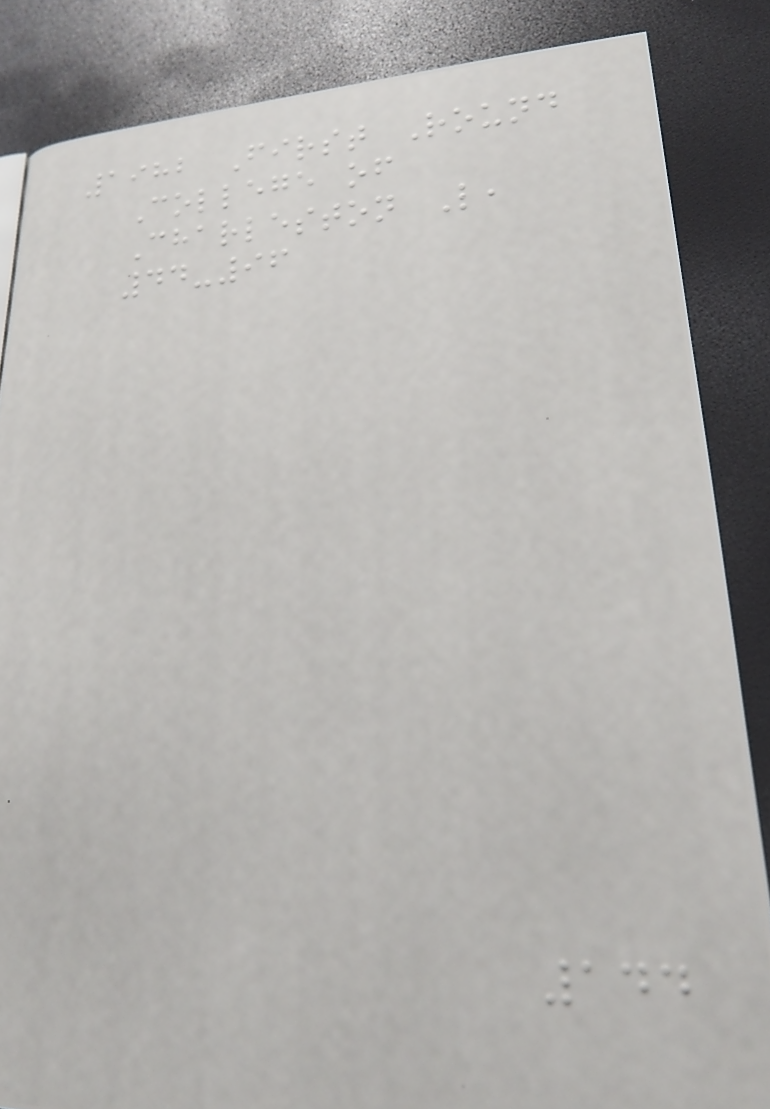1982 First Round
College of
Charleston L,
44-96
144
